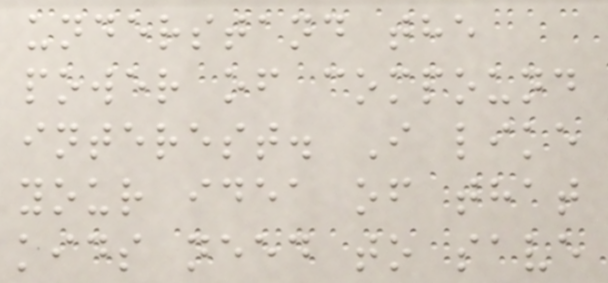understand the
power of compound
interest. I like
your idea of that
kids need to save
